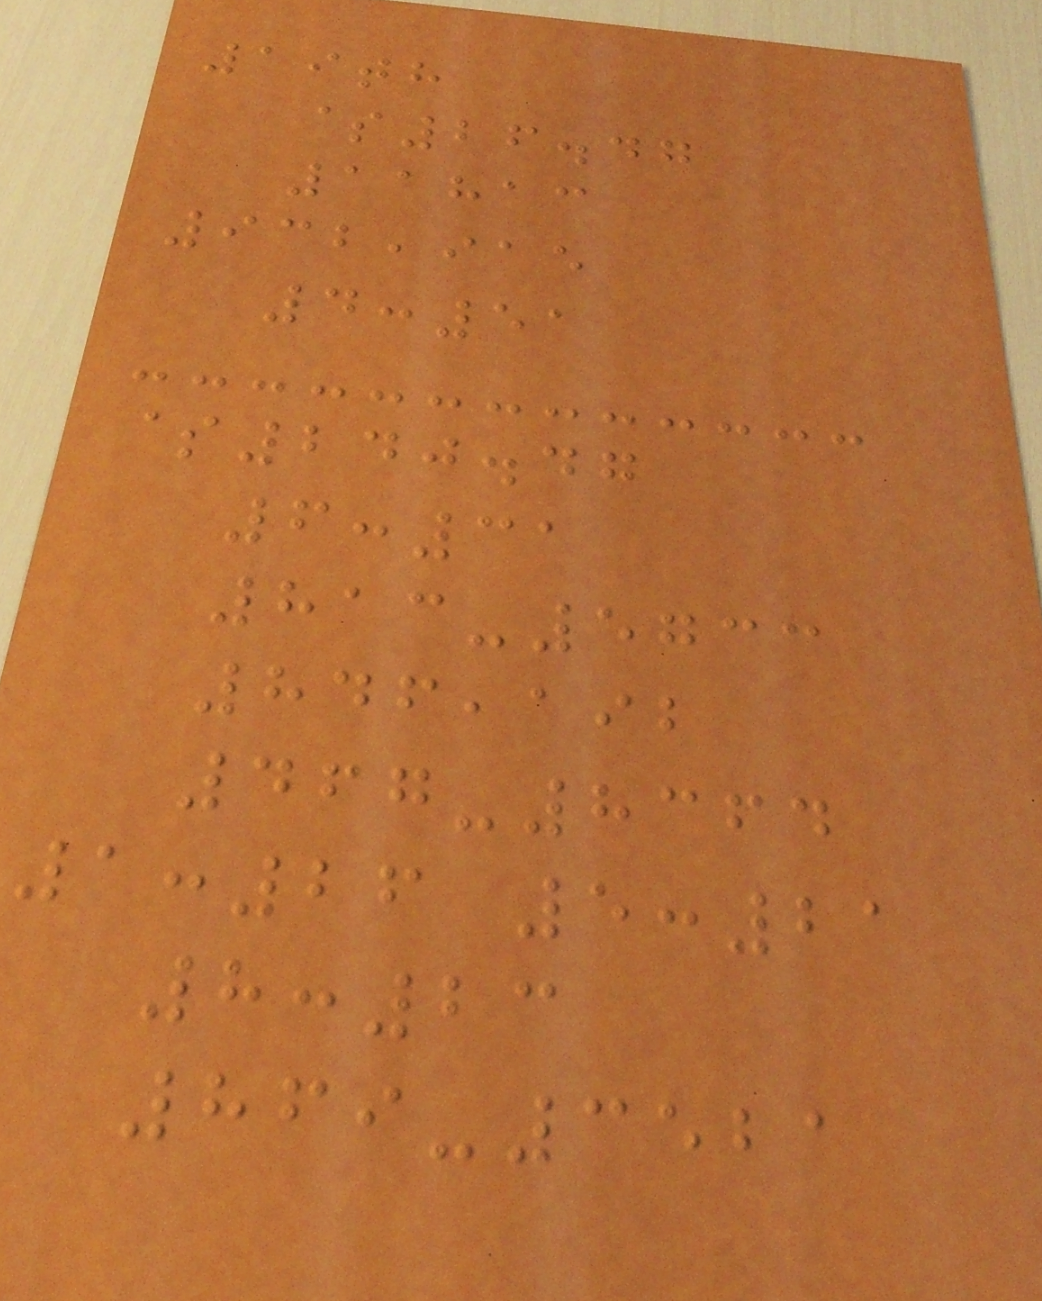19th
$26.47
11813
932,915
4:51
$240.47
6:31
813-5733
846,192
467-8364
1:26 5:21
8:23
869-3521
